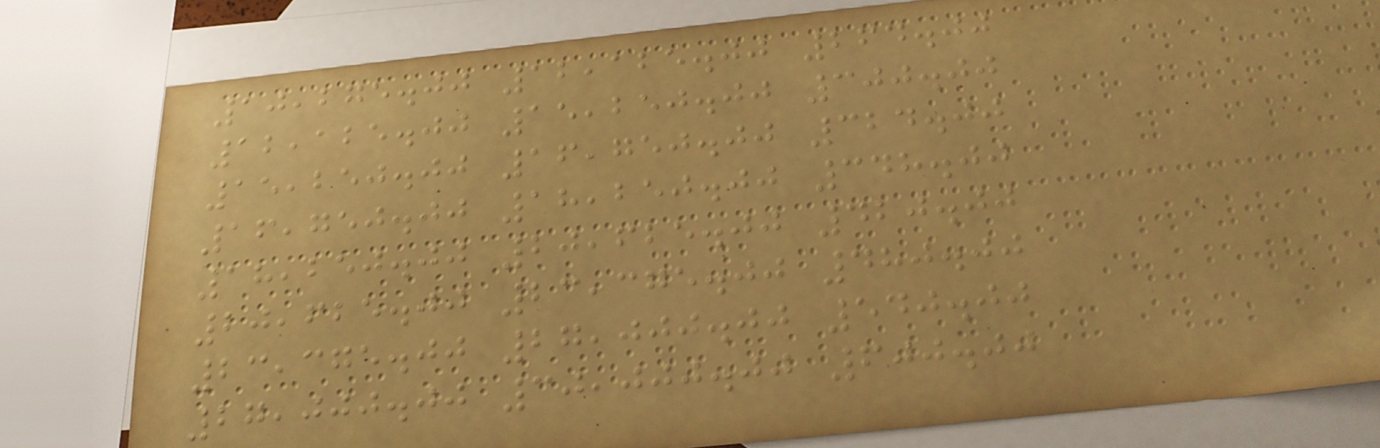10,275.00 12,125.00 264.00
12,125.00 15,250.00 300.00
15,250.00 16,750.00 324.00
16,750.00 18,250.00 348.00
18,250.00 20,625.00 420.00
20,625.00 23,375.00 480.00
23,375.00 27,000.00 540.00
27,000.00 30,000.00 600.00
